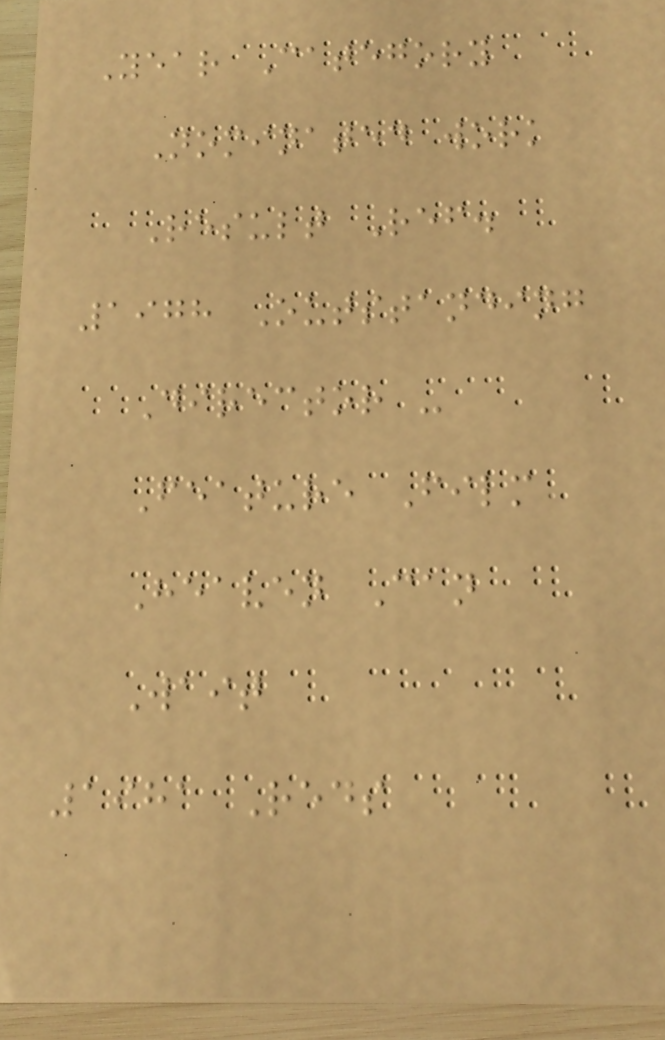Year Category
Nominated work
Result Ref.
1978 Outstanding
Director -
Feature Film
Heaven Can
Wait
1981 Reds
